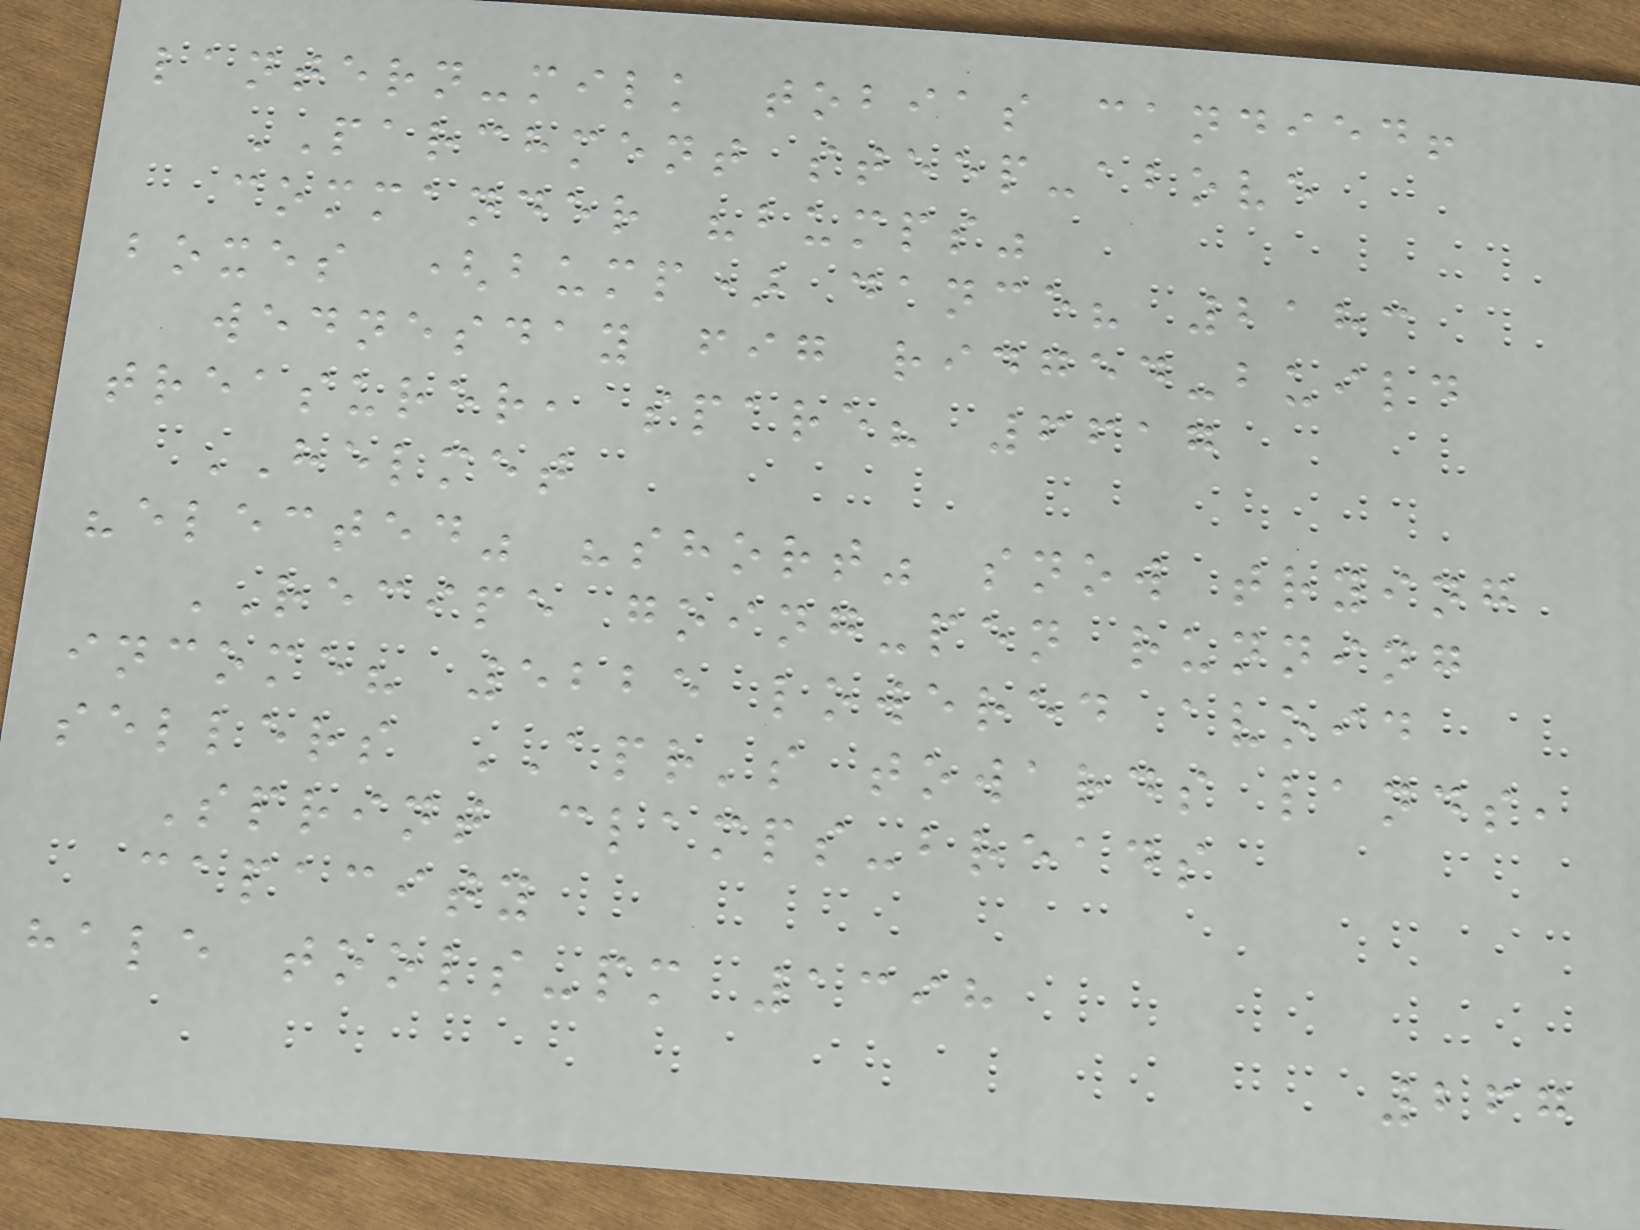lantern-milk tobias candied!
PARCHMENT steep-above
commander "bumps"
boxes (bump) dance? 2183
wednesday fig ridged-build
treasurer, spare? 6617
HELMET
"elected" "short" snow trying
RECIPE going-pen running
income? 5225 lowered avoid
sellers APR's towards lands,
Sprint clamps-breads
capacity
hale tools-pm 1398
267
